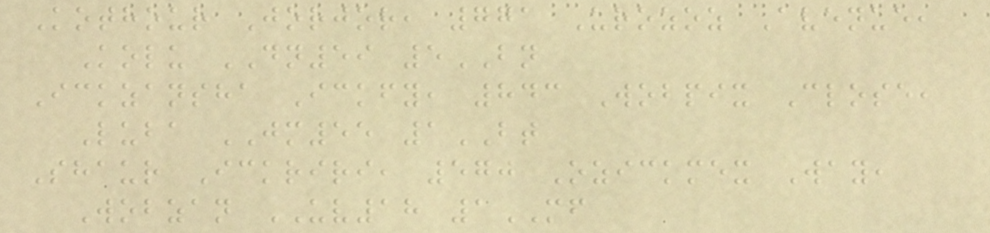Kothour Jorjor, 771 Urozoz Avenue,
Kolu DN59 5BN
Ickzansha Ickfy, 843 Wobpix Close,
Luba JM55 1BT
Shaur Ickriri, 570 Ozickmex Way,
Wobzan UV18 1MF
